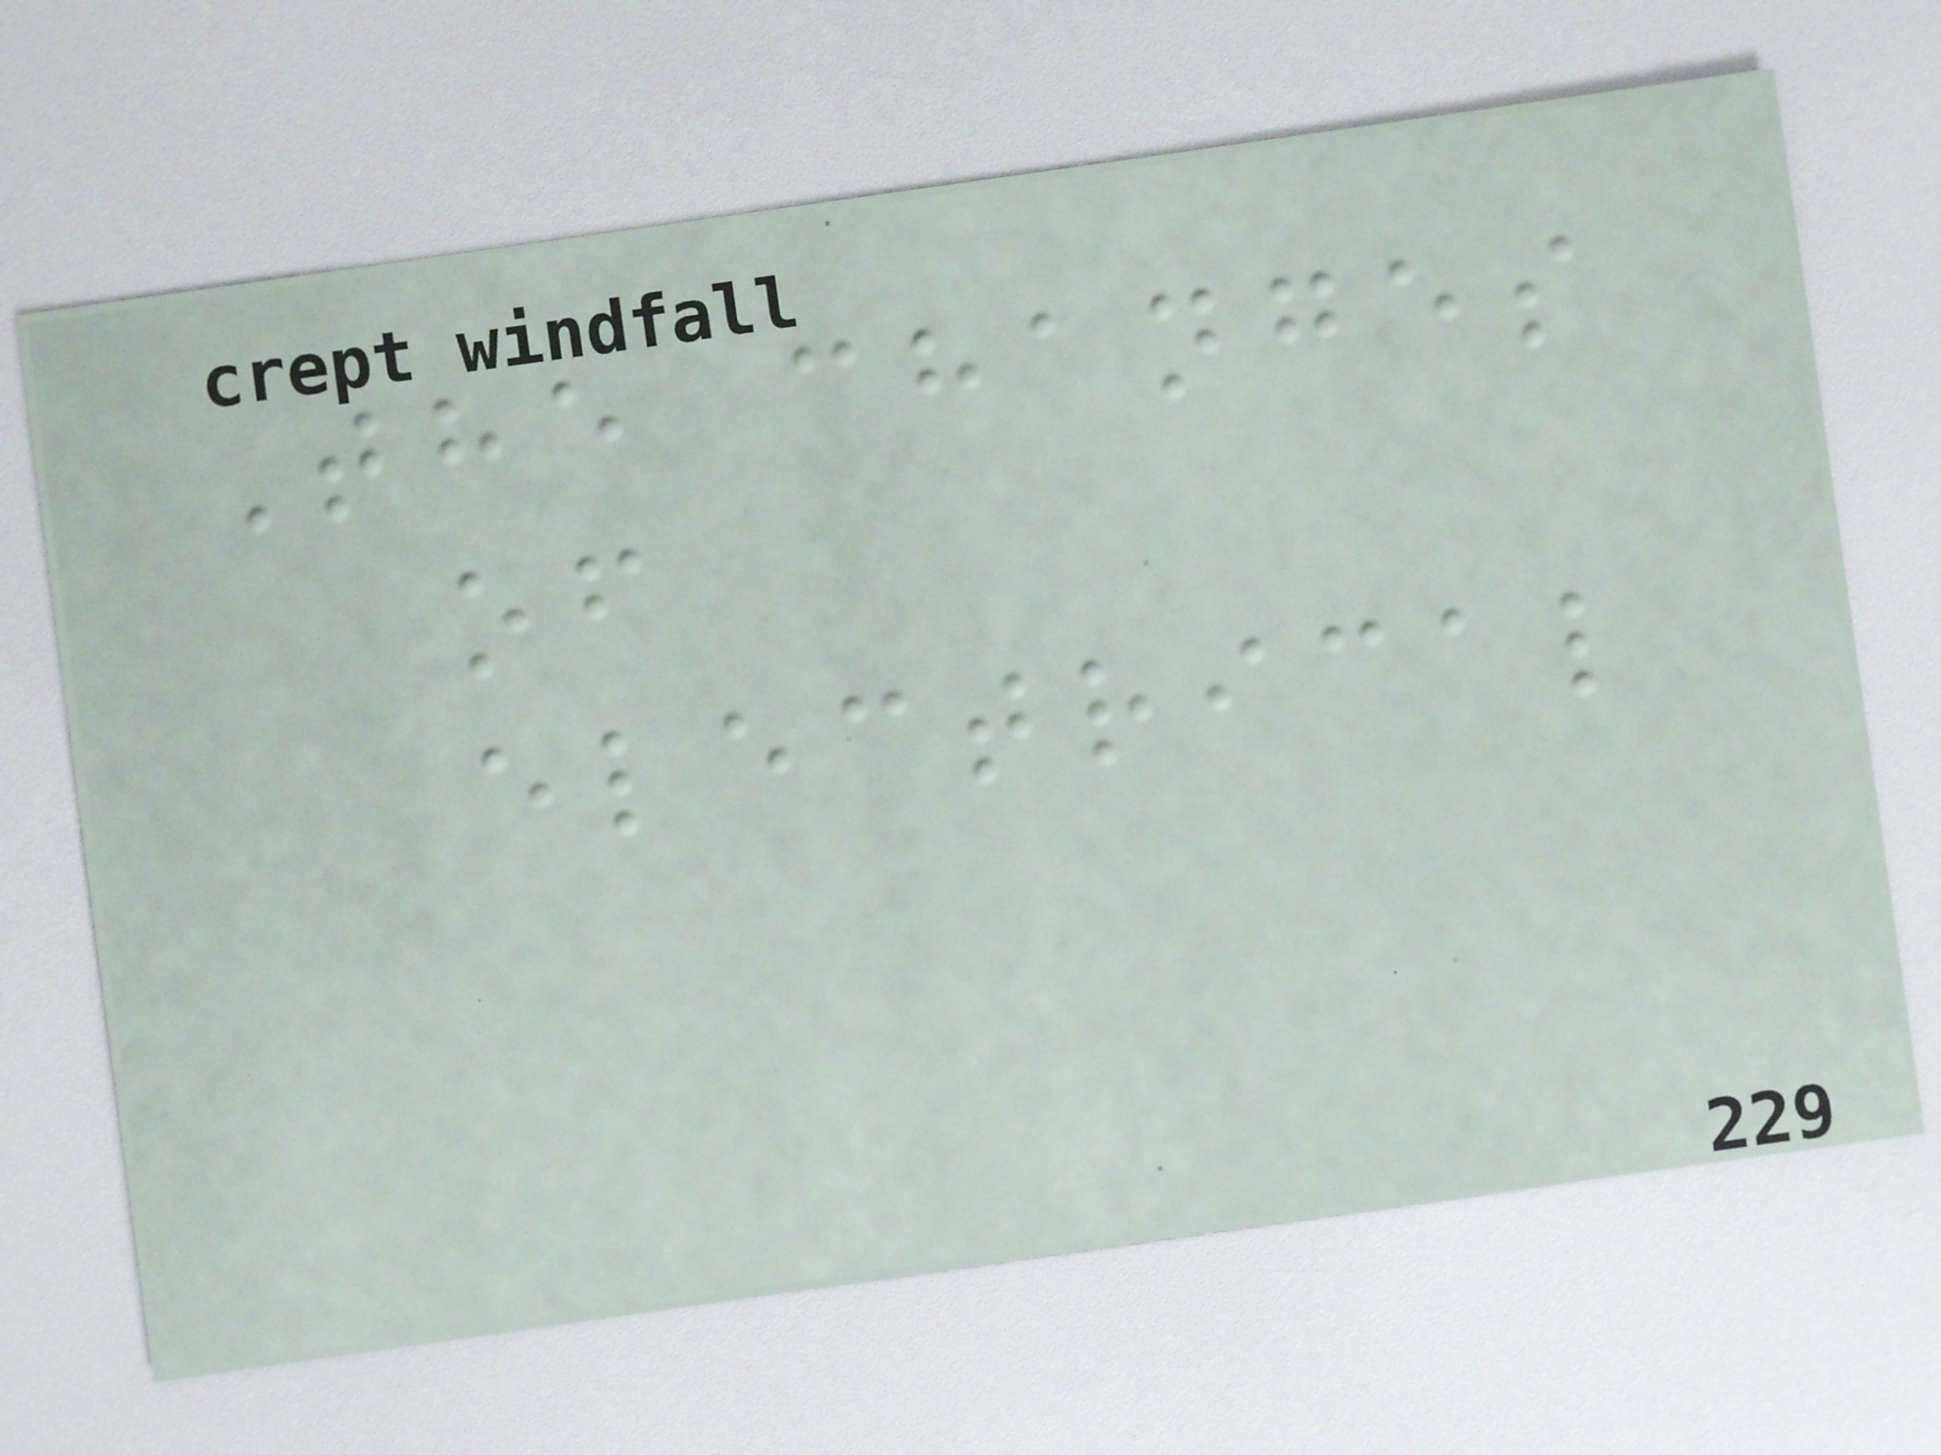The changes
of
electrical
